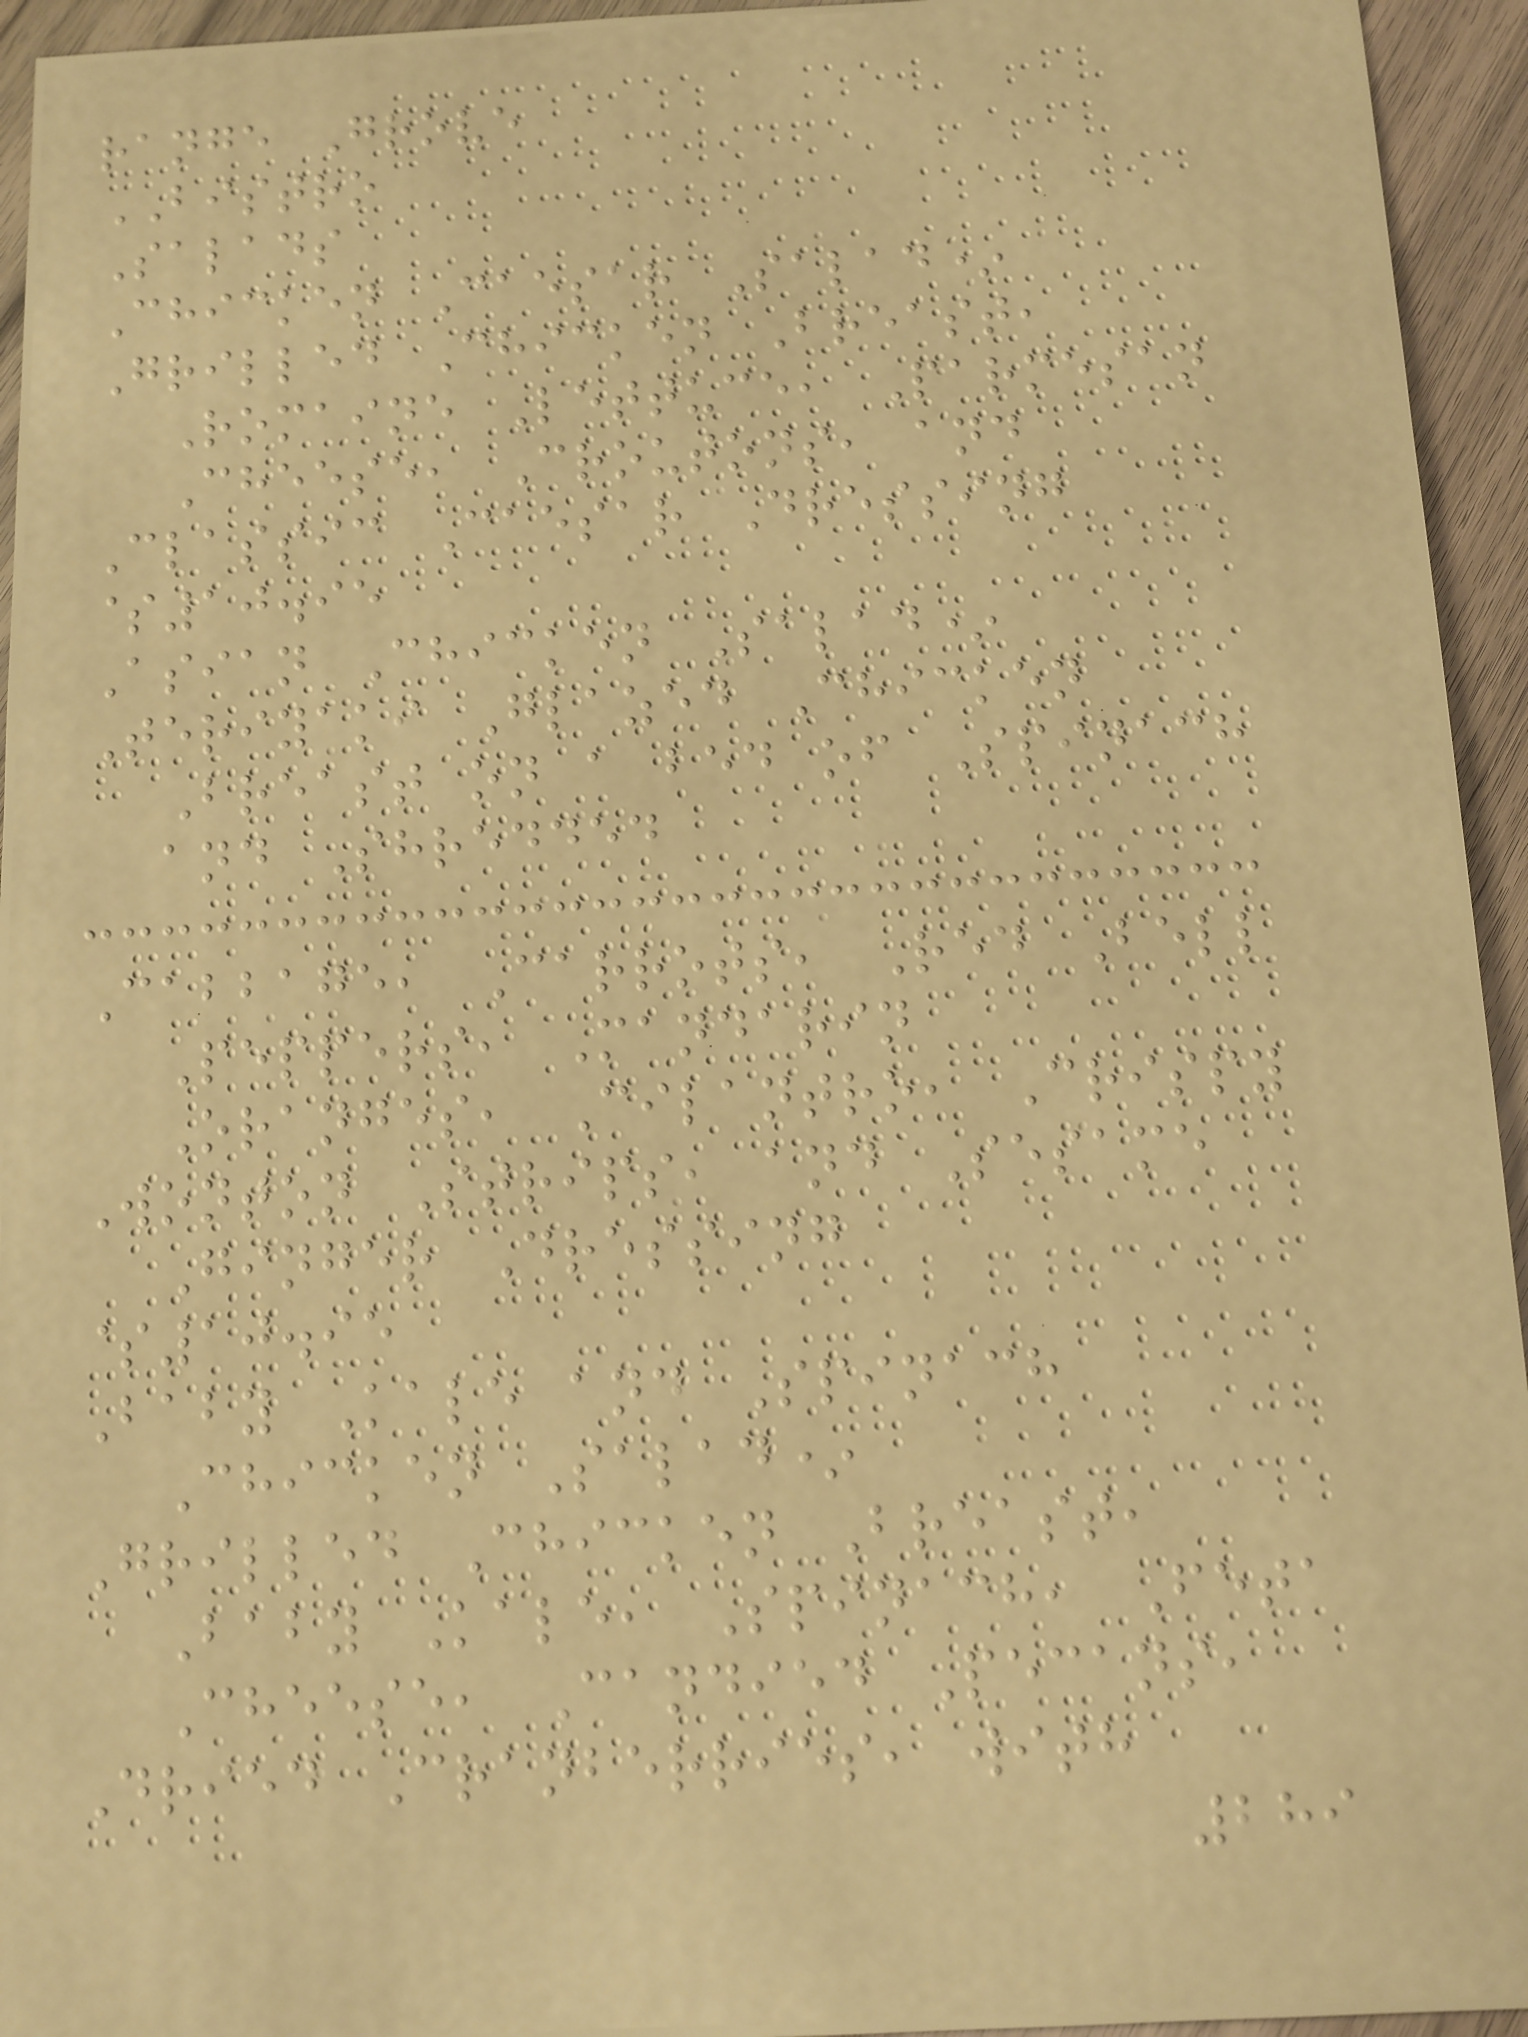range Grove
BISTRO
Salads
Chicken Caesar Salad*
Grilled Chicken Breast,
Romaine Lettuce, Parmesan
Cheese, Croutons, and
Classic Caesar Dressing
$10.95
Asian Chicken Salad*
Teriyaki Glazed Chicken
Breast on a bed of Spinach
and Shredded
Cabbage, Carrots, Red Bell
Peppers, Mandarin
Oranges, Cilantro, Crispy
Wonton Strips, and Sesame
Ginger Dressing
$10.95
Baby Kale and Spinach
Chicken Salad*
Grilled Chicken Breast,
Baby Kale, Spinach, Feta
Cheese, Candied Pecans,
Dried Cranberries, with
289
